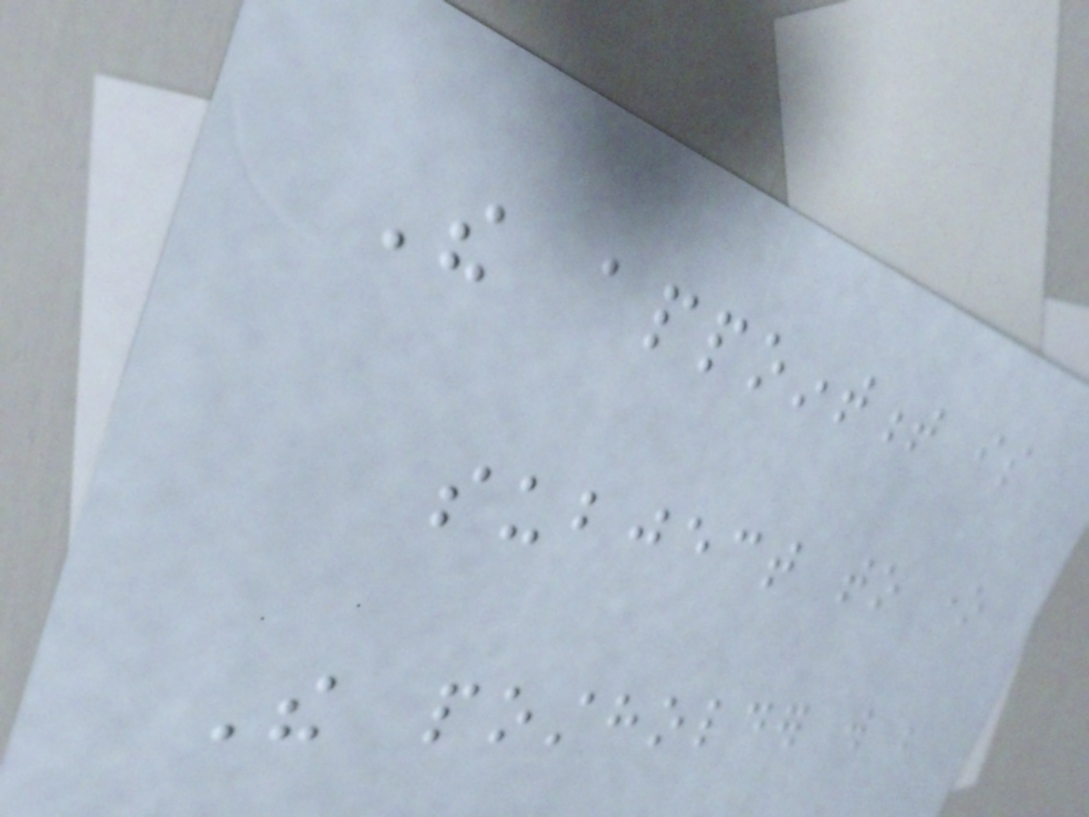The appointment is
subject to one
The postholder will be
